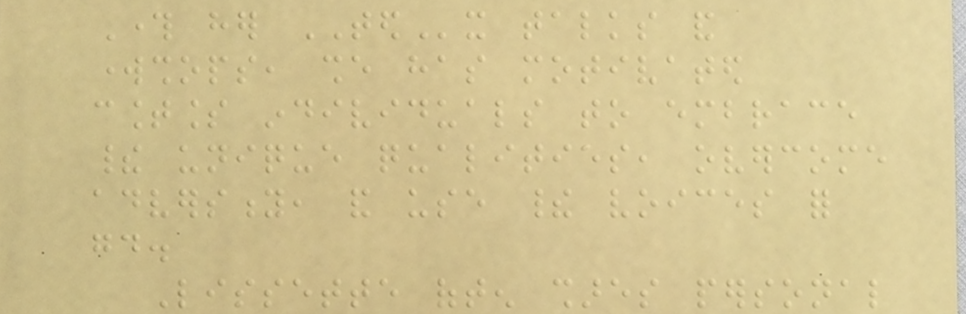Through her TEDx talks and
workshops, she has motivated
countless individuals to embrace
their unique qualities, overcome
adversity, and use their voices for
good.
Lissette often shares personal
